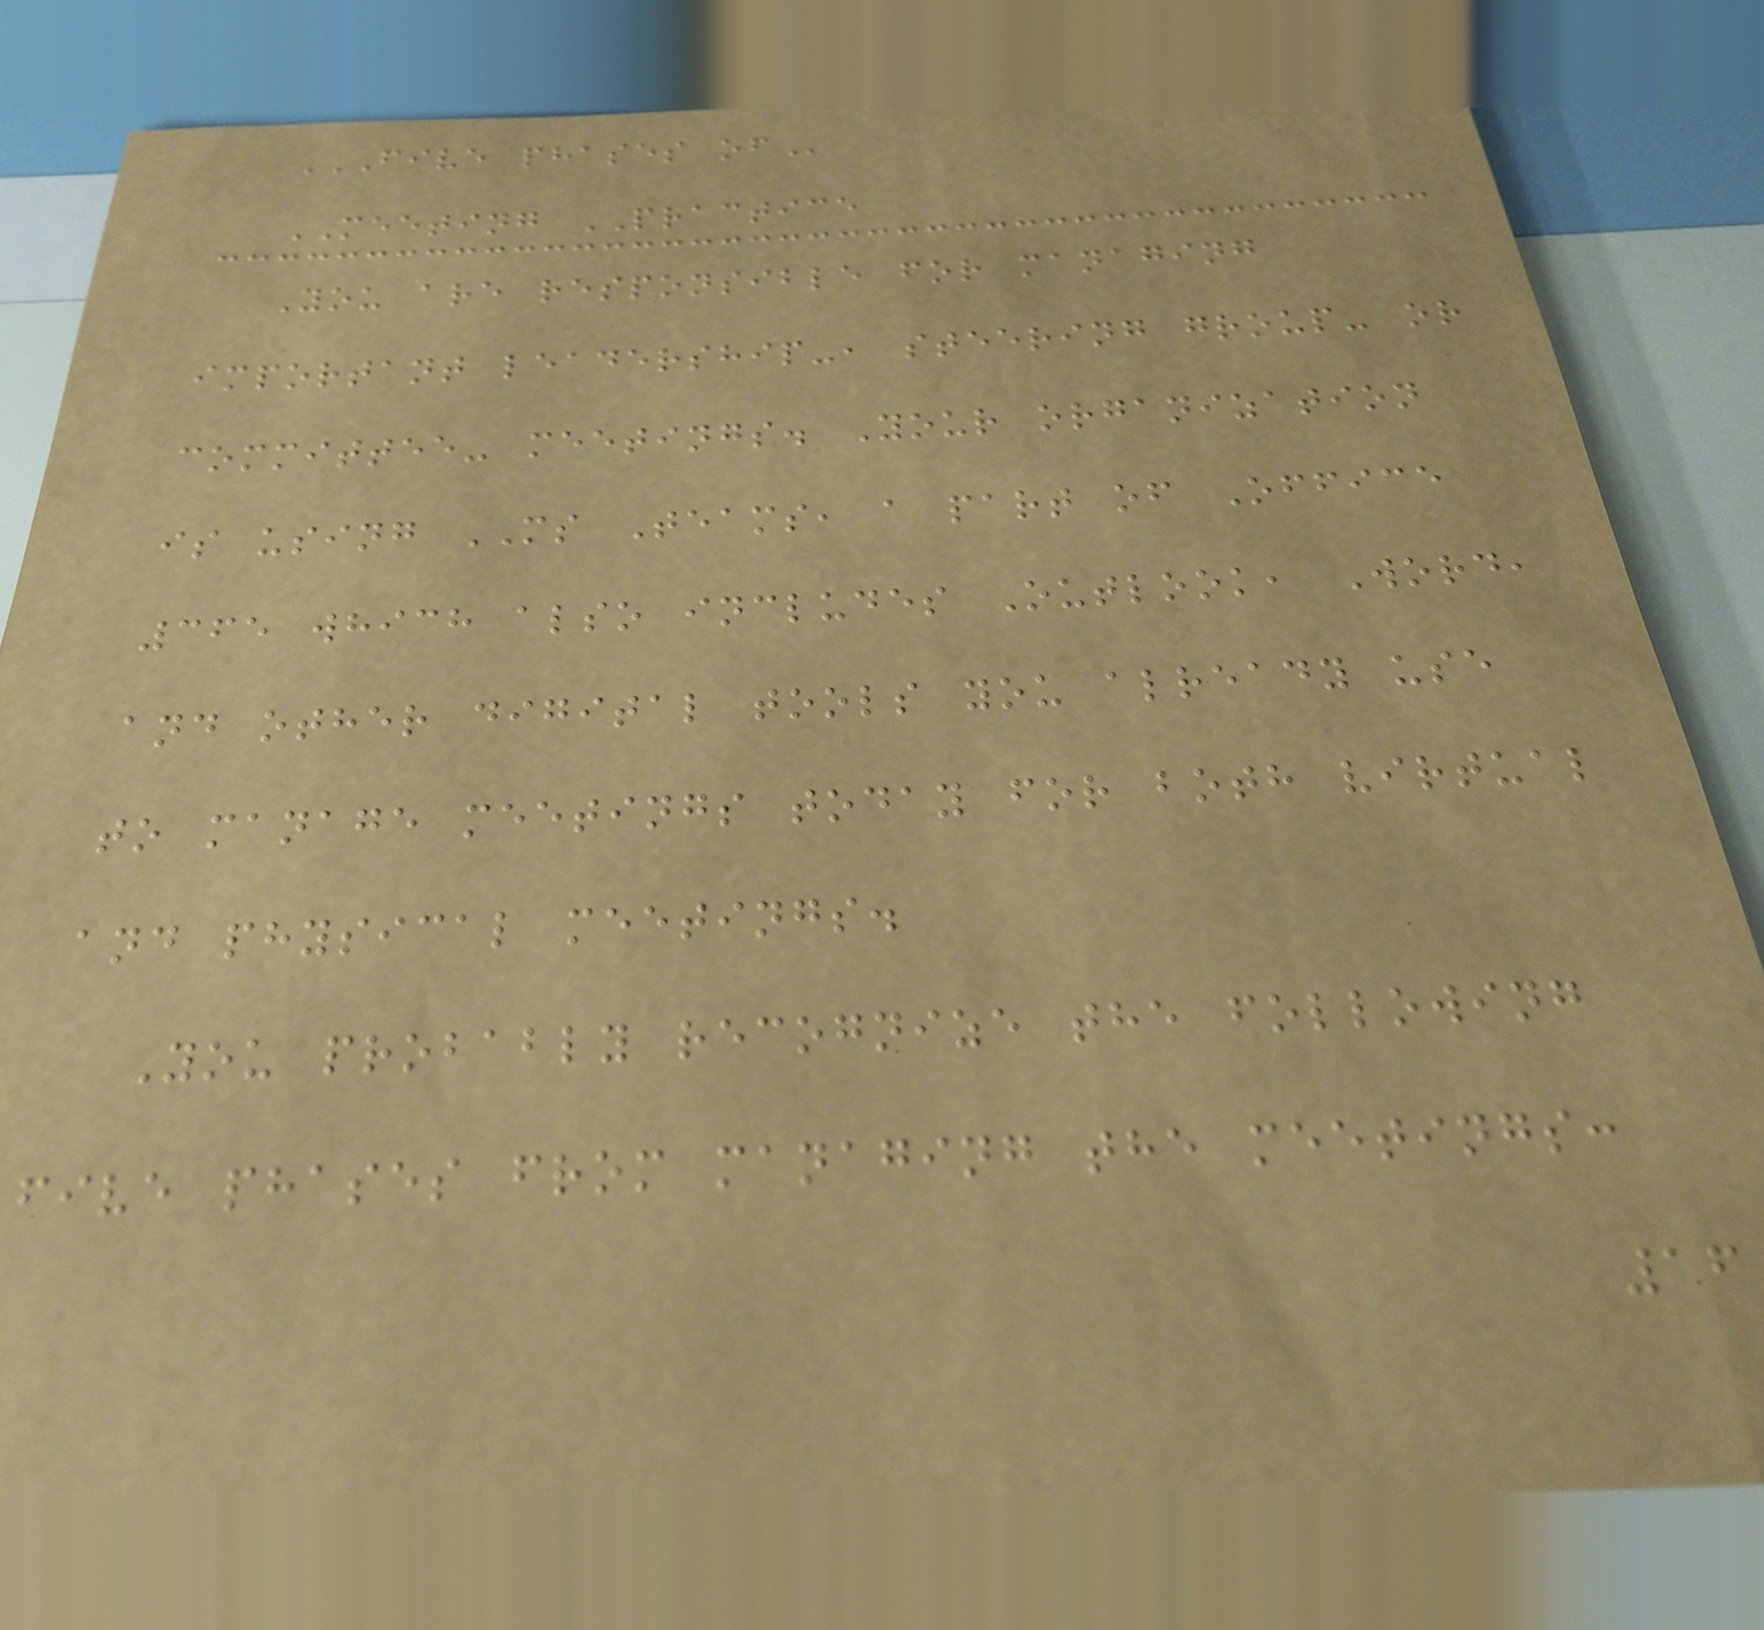FIVE PHASES OF
MEETING PRACTICE
You are responsible for managing
important leadership-, steering group- or
committee- meetings. Your organization
is using MS Teams, a part of Office
365 which also includes Outlook, Word,
and other digital tools you already use
to manage meetings today for both virtual
and physical meetings.
You probably recognize the following
five phases from managing the meetings:
16
